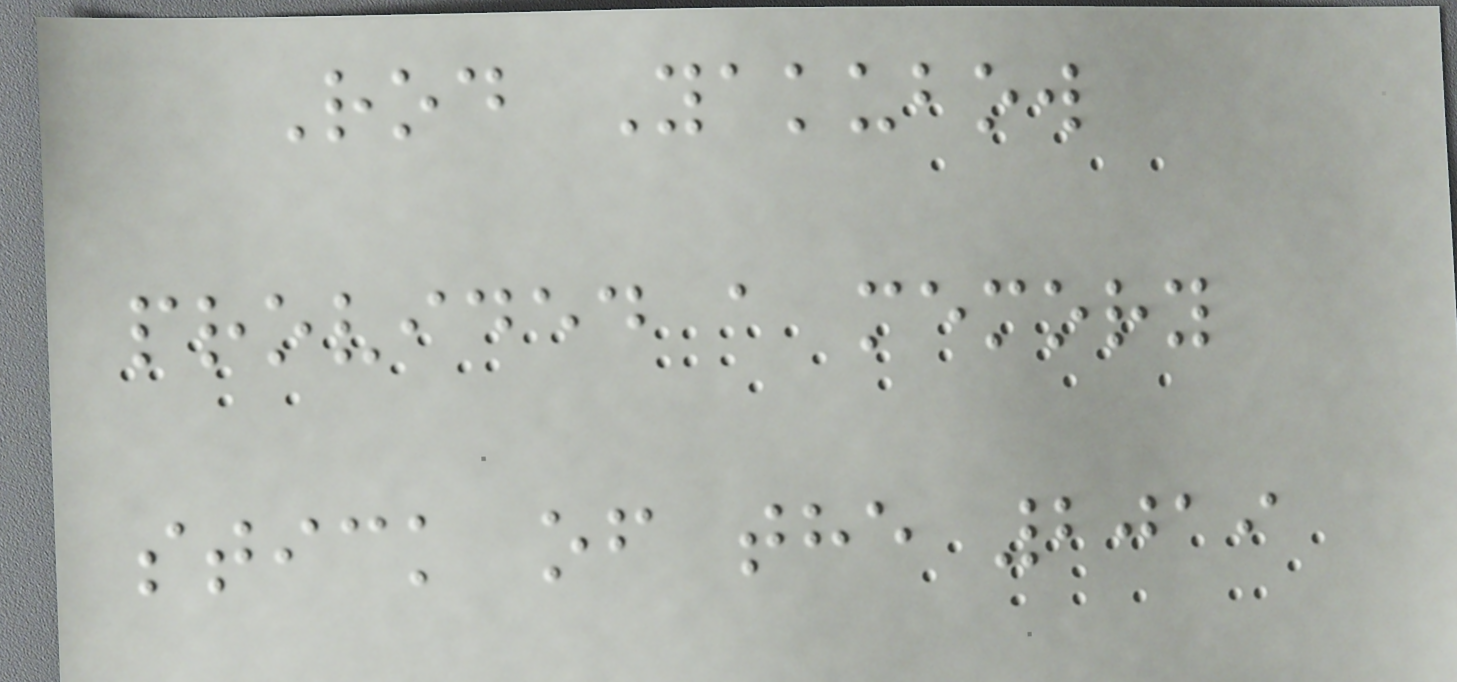Rod Yakubow
provided a memory
stick of the 2019
